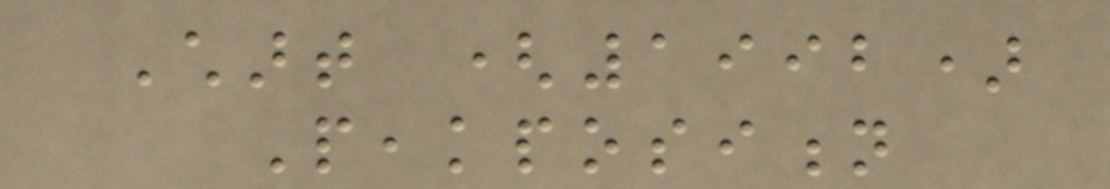Chart (1992)
Peakposition
